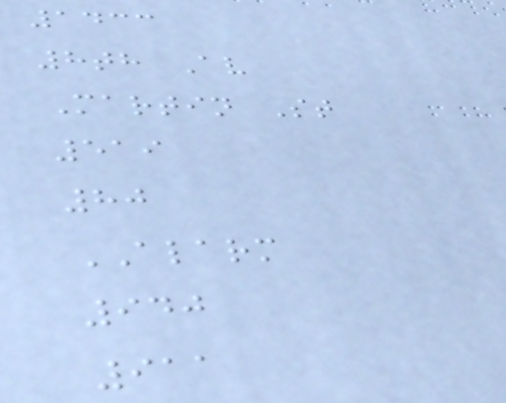1433
8th Av
Martin St
519
80
ALARM
940
911
